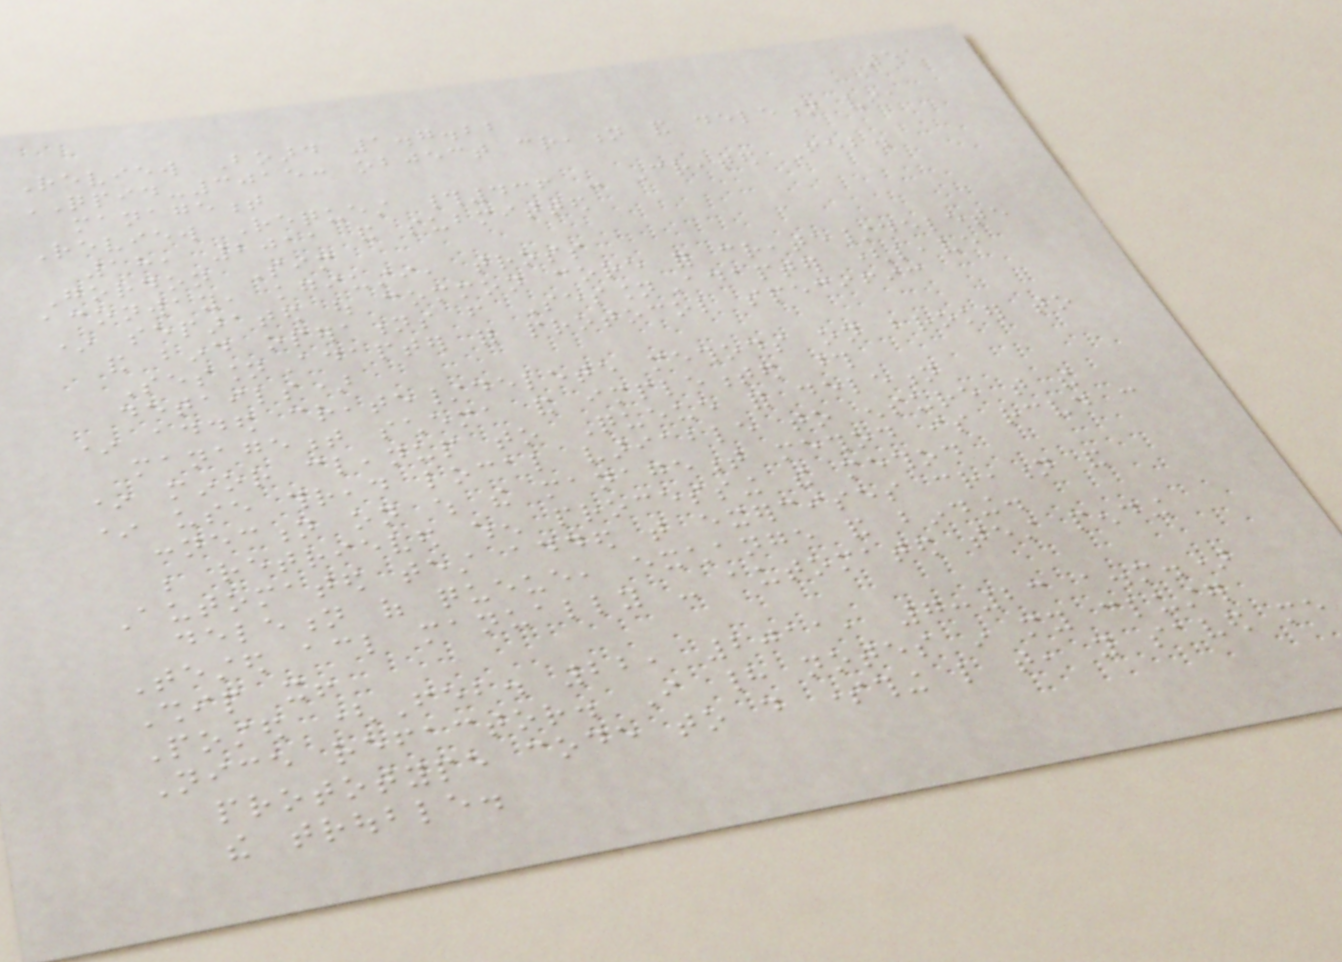51
Review Board 1.7.22
QPID-3015: object creation and deletion via
management
Review Request #436 - Created Feb.
18, 2011 and submitted
Gordon Sim
aconway, kgiusti, tross
* separated out common core for create/delete
and bind operations from SessionAdapter (leave
SessionAdapter for protocol specific
details)
* added create/delete methods on broker to
management schema and implemented those
* minor cleanup to Queue for deletion
* use thread local variable to ensure that the
connection on which the management method is received can
be retrieved when processing the method
Automated test added that exercises creation and
deletion of queue, exchange and binding.
Tested acl manually - automated test pending
Ship it!
Posted (Feb. 22, 2011, 7:23 a.m.)
Nice refactor. I had notes in my cluster
prototype code to do something like that, you saved me
the trouble.
